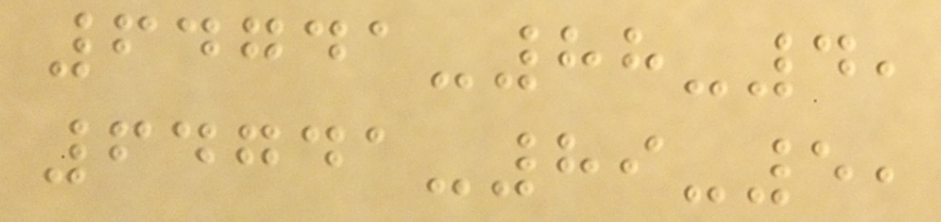64741-88-4,
64741-89-5,
